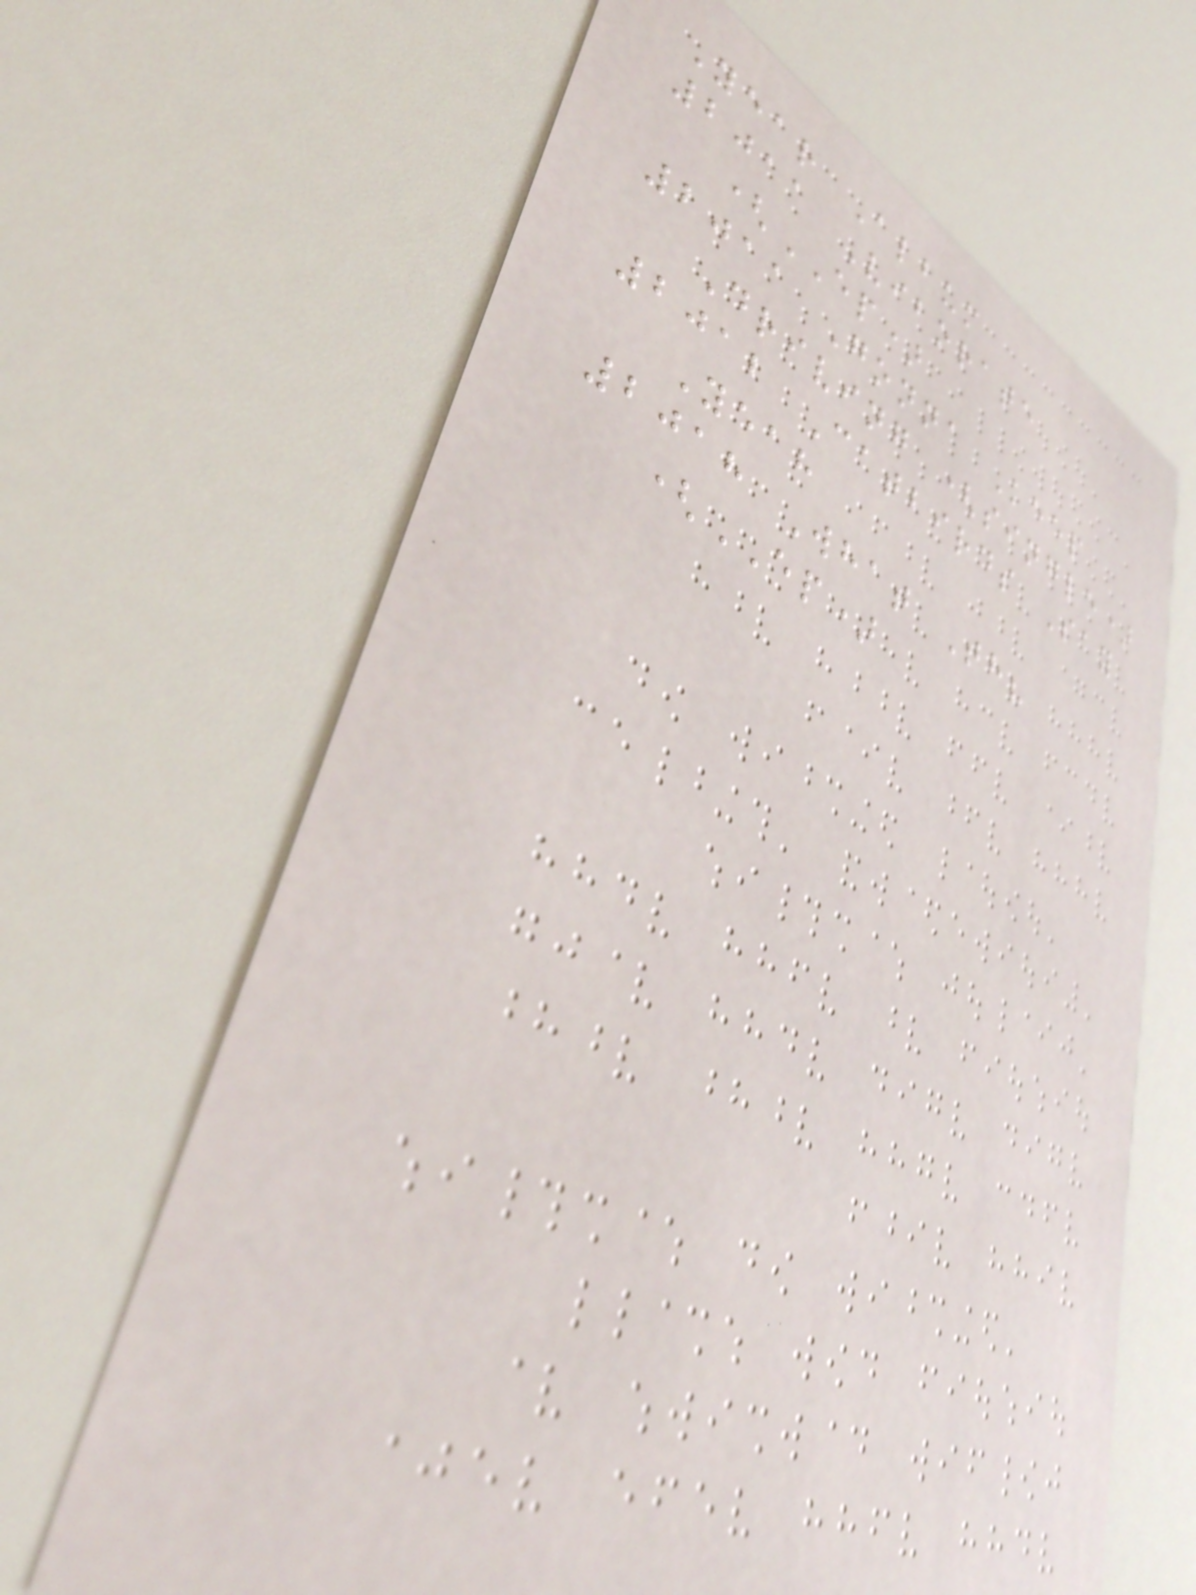Year Album
2011 Viborate
(EP)
2011 Gonna Keep
Driving (single)
2012 Catbirds Say
Yeah
2018 What Th?
(EP)
